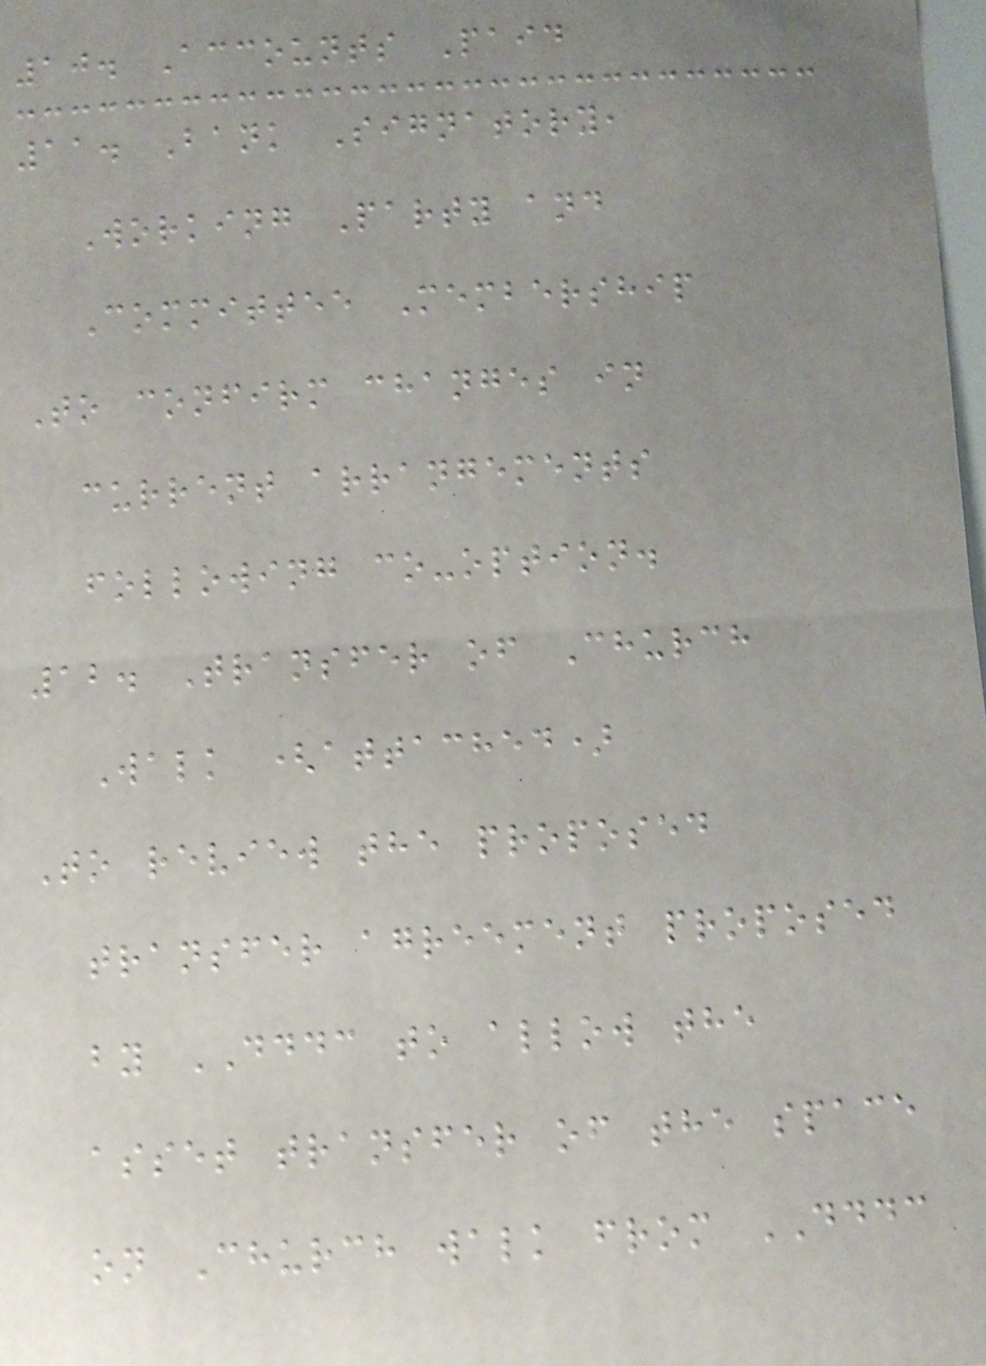10. Accounts Paid
11. Bank Signatory,
Working Party and
Committee Membership
To confirm changes in
current arrangements
following co-option.
12. Transfer of Church
Walk (attached)
To review the proposed
transfer agreement proposed
by DDDC to allow the
asset transfer of the space
on Church walk from DDDC
